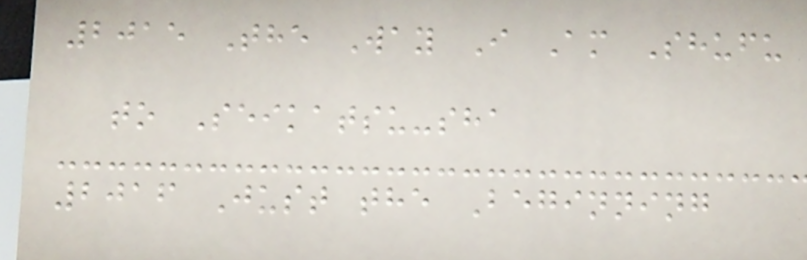2015 The Way I Am Shufu
to Seikatsu-sha
2016 Just the Beginning
